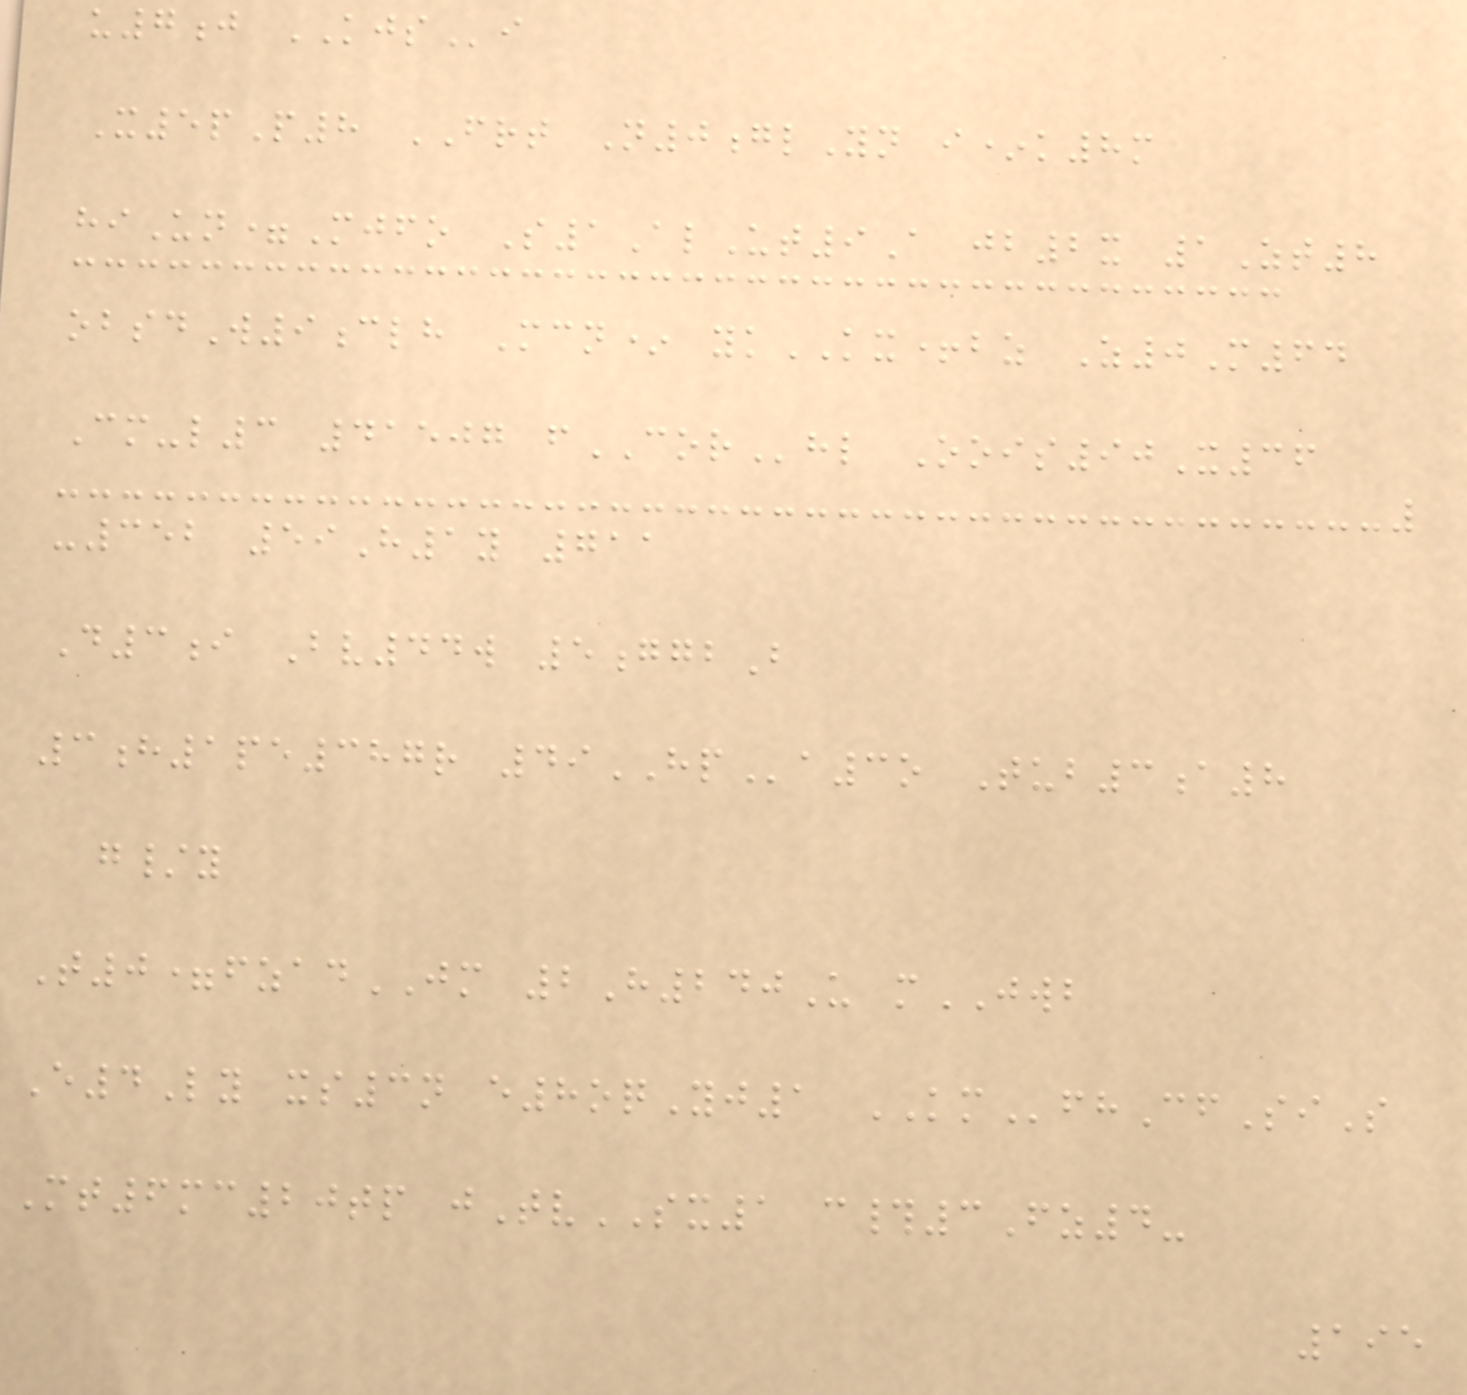u7j KJSi
X5pP8 FRT N0glYn i*k8m
hiUn=Mjfo S1AlUt9A jb2x 1Zt8
obsdW9clh Mcn* ykKX+bz Z0M64
Cm-l3 41507 fCORhl Oois90X36
-352 59H1y 711
D3i Bv44w 5ggbB
3h1pe387r 49HPa3o Tub3a8
g/y
T0=fzadJM 2H240U mJWB
E4Ly xs3n e8oqYj1 KMfhCfSiS
Mt6mc20tp jTvSX1 c#3Fz4-
195
